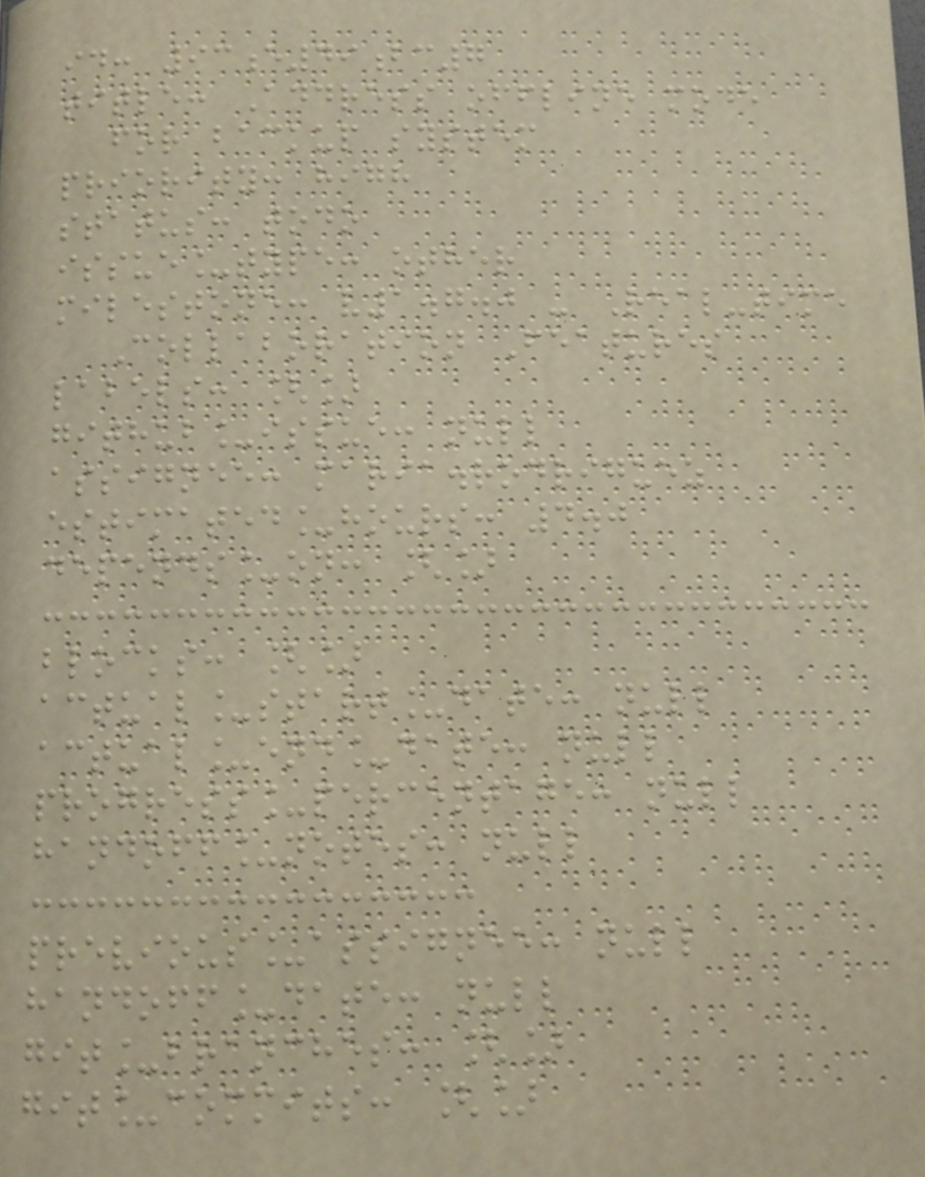id: 93e49bc7
title: Address offline mode
for backup system
priority: high
status: todo
issue_type: other
milestone: v1.7.0 - Real-time
Collaboration Features
labels: []
github_issue: null
assignee: maria.rodriguez
estimated_hours: 4.0
depends_on: []
blocks: []
actual_start_date: null
actual_end_date: null
progress_percentage: null
handoff_notes: null
previous_assignee: null
handoff_date: null
git_branches: []
git_commits: []
